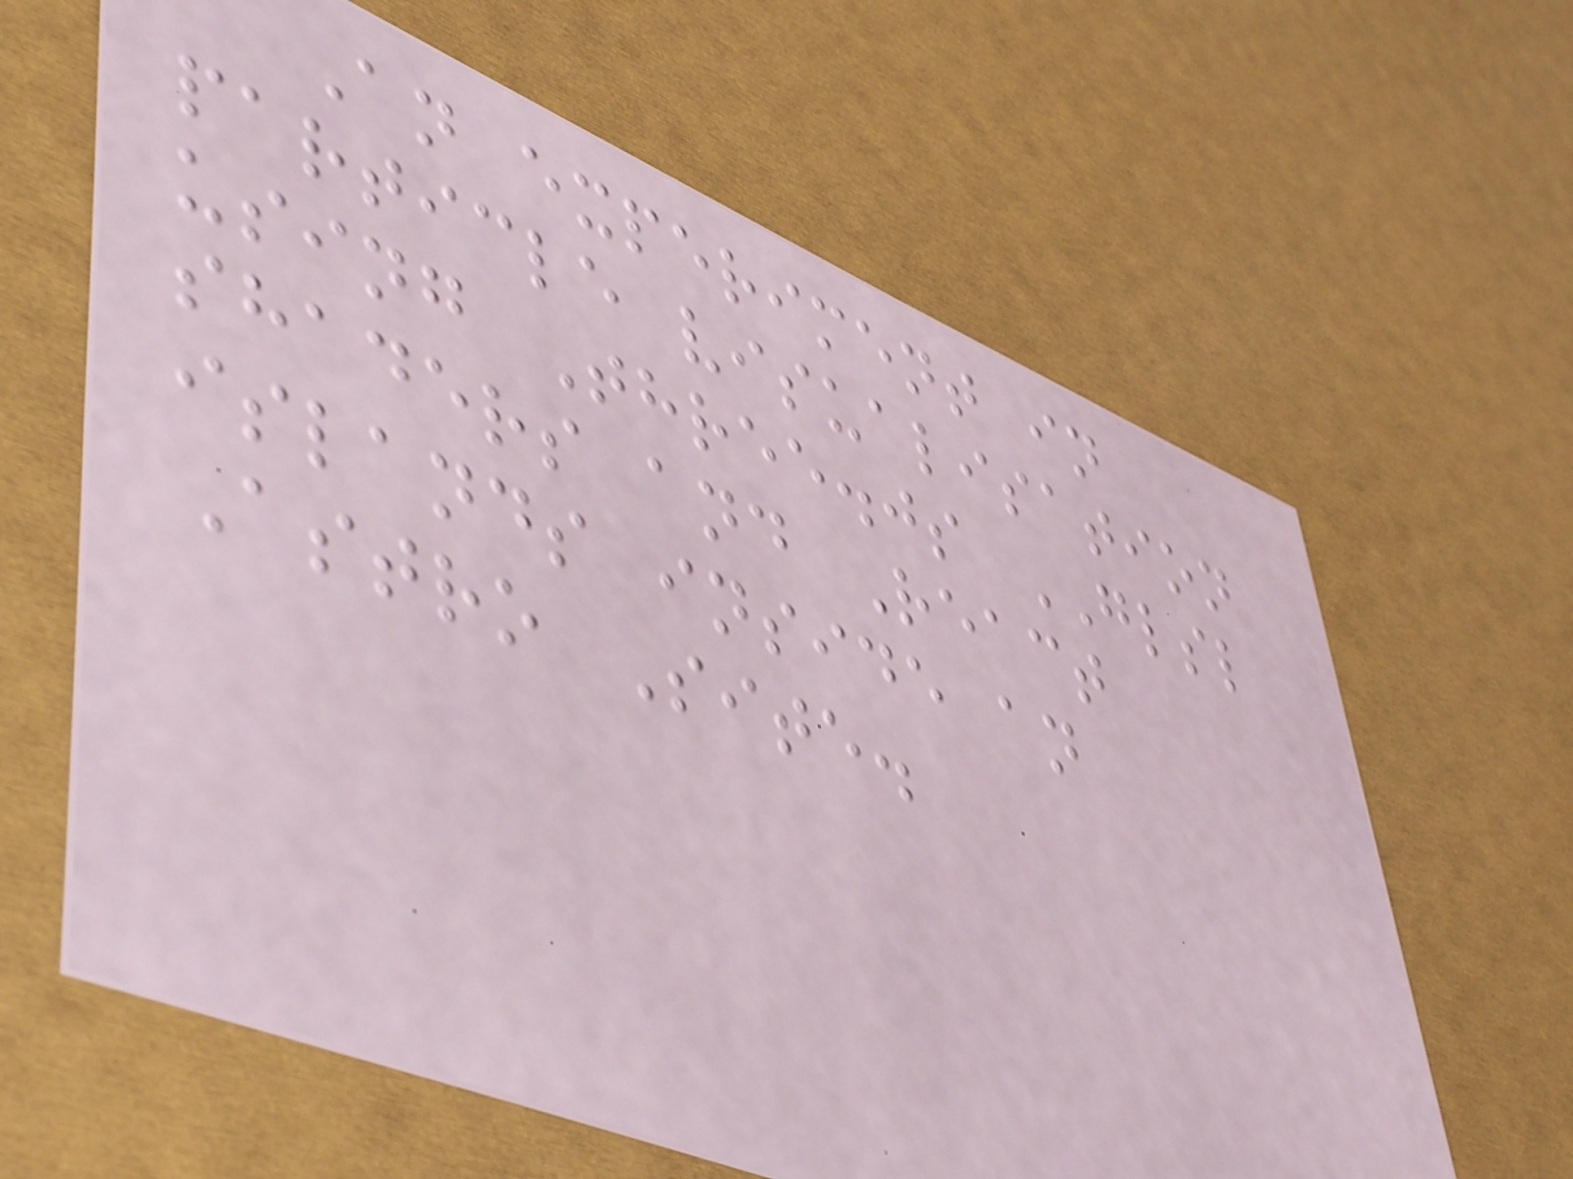An experiment in
particle visualisation
using Three.js GLSL
shaders and React
islands inside an
Astro Site.
